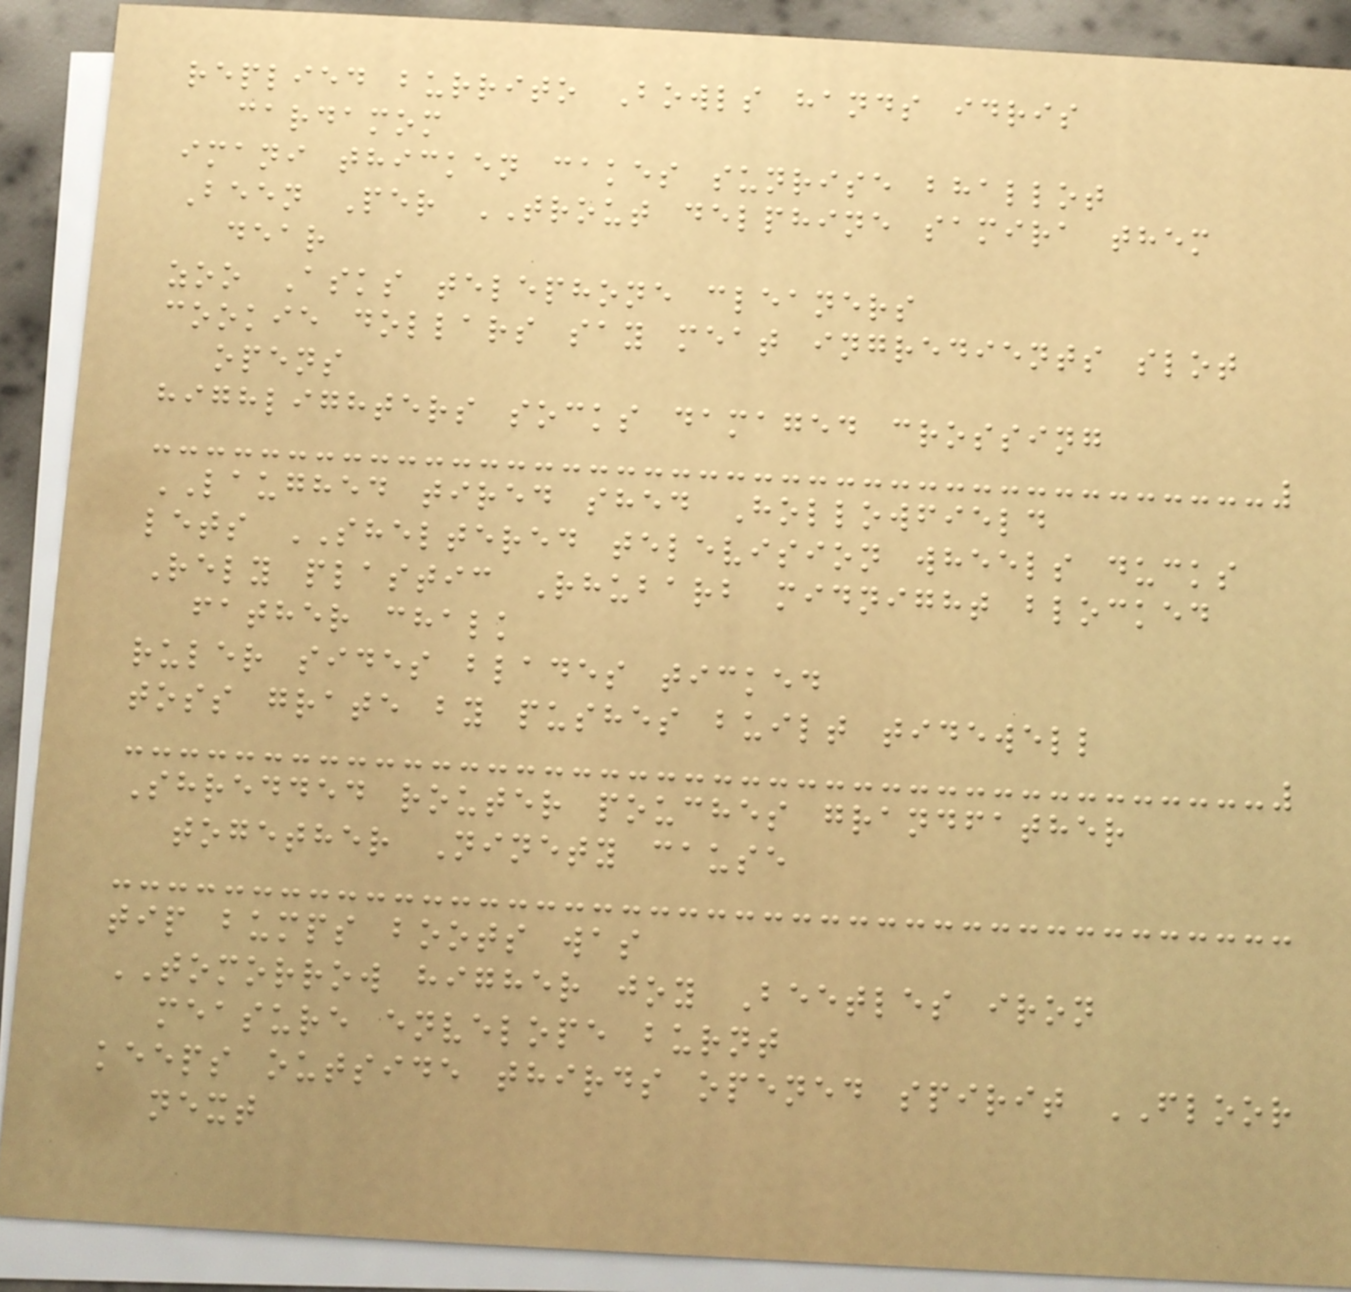replied burrito Bowls hands idris
cardamom
imani thicken cakes sunrise bhallot
Been Per TROUT delphine samira them
dear
zoo Asks telephone cleaners
cookie dollars say meat ingredients slot
opens
highlighters socks damaged crossing
LAUGHED tired shed Hollowfield
lets SHELTERED television wheels ducks
Rely plastic Rhubarb midnight blocked
father chalk
ruler sides blades ticked
toss grate by pushes built tidewell
Shredded router pouches grandfather
together Ninety cause
tip bumps boots was
TOMORROW higher joy Beetles iron
measure envelope burnt
keeps outside thirds opened spirit FLOOR
next
